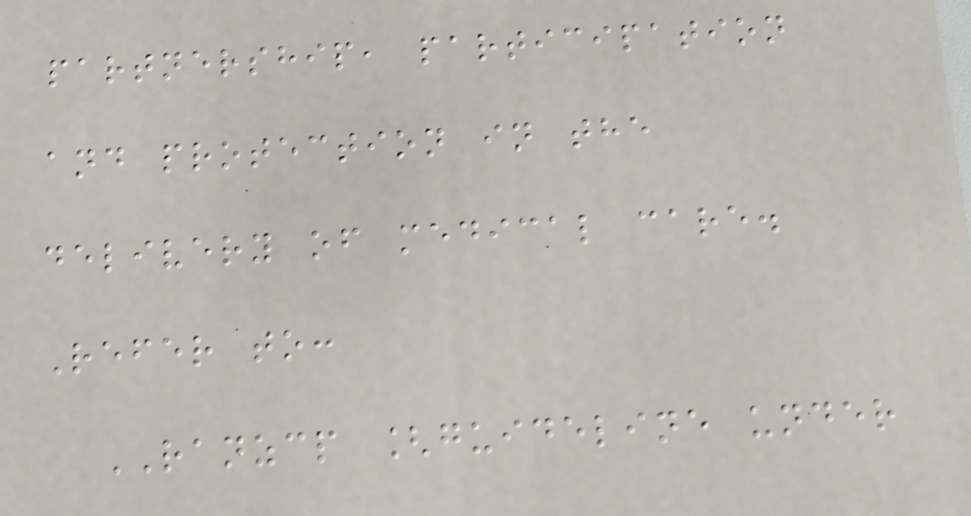partnership, participation
and protection in the
delivery of medical care.
Refer to:
RANZCP [guideline under
